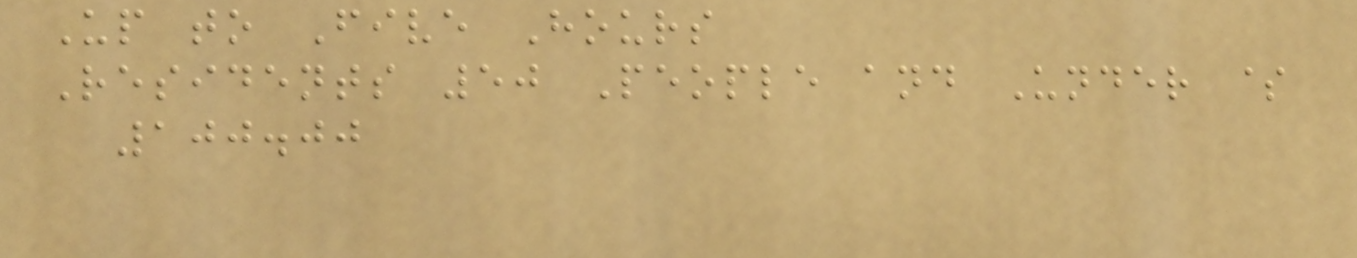Up to Five Hours
Residents 50 People and Under $
100.00
